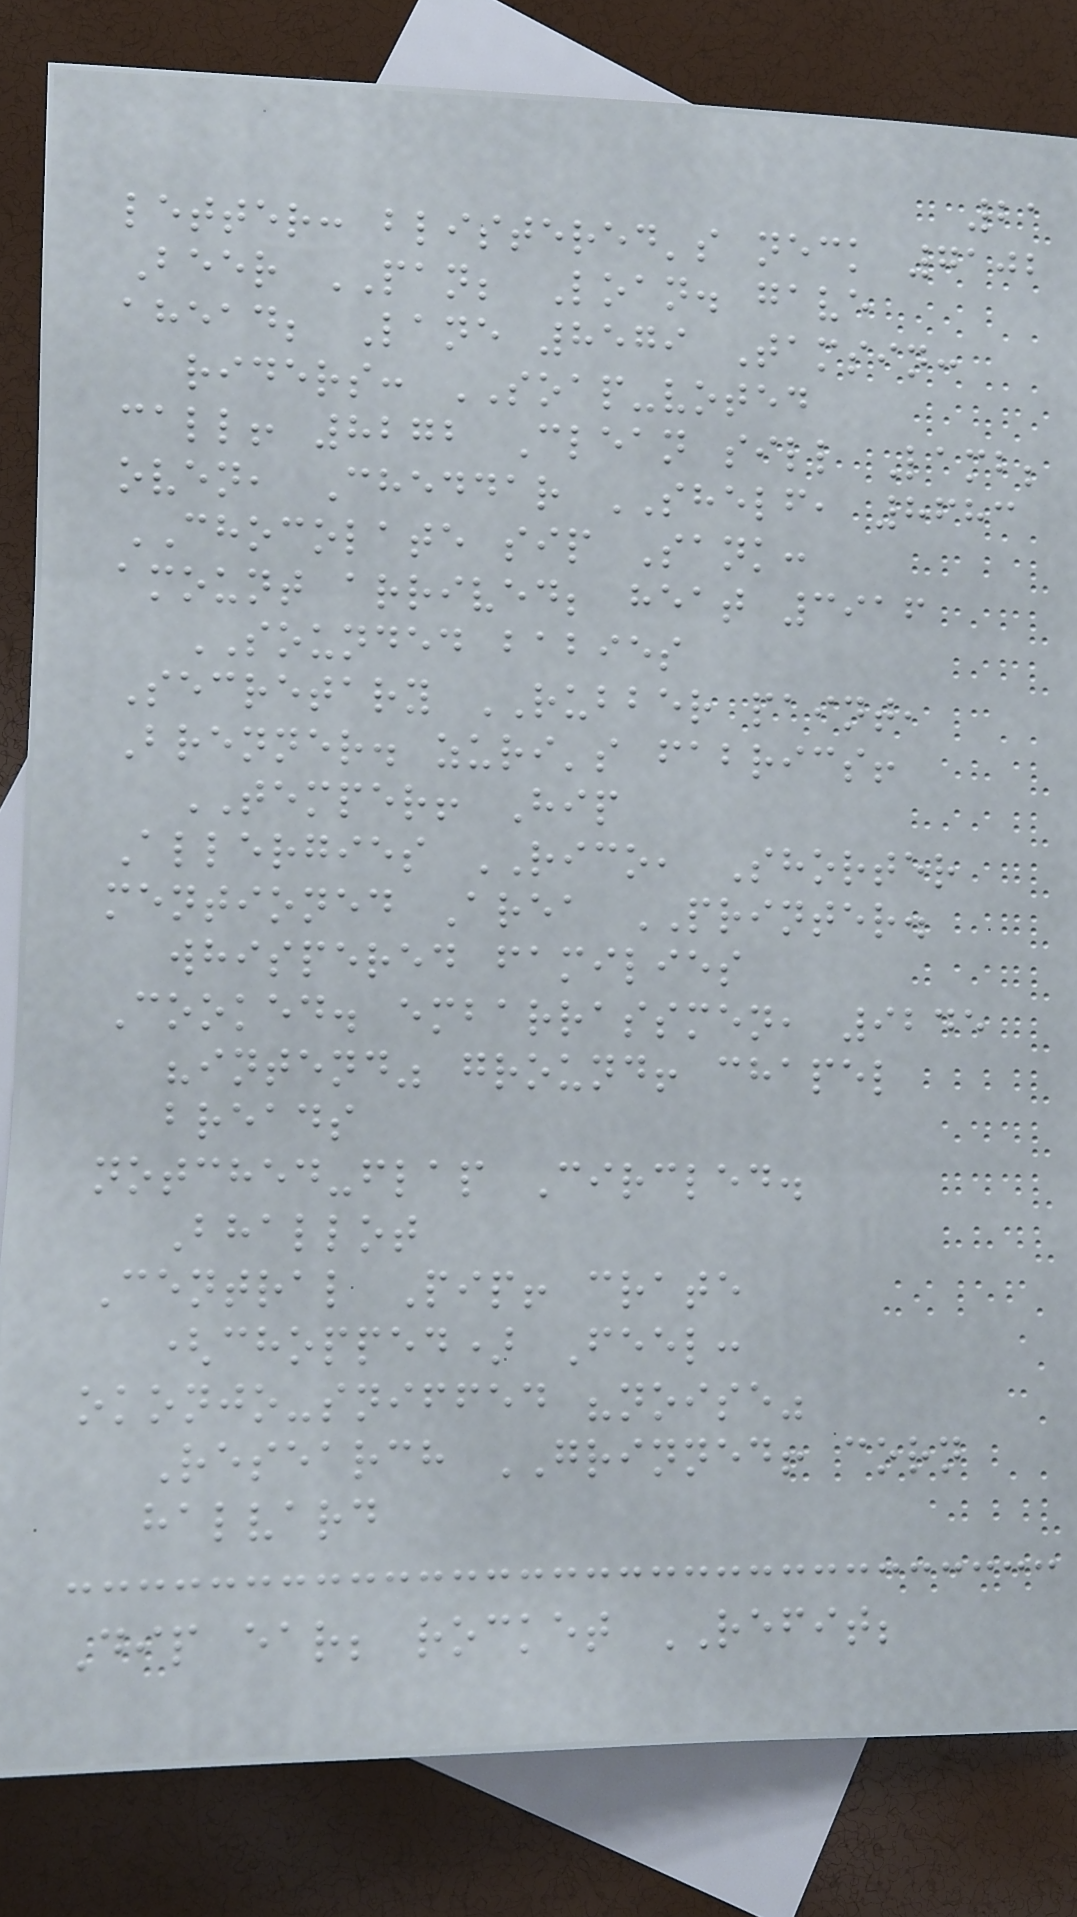21
letter: blistered's neck 7102
Beer PAN; Loan. gave
ahead; Lane 8579 Tamsin:
riders: SOAP-voted
call! 8272 Clean sill Lamb;
oven, Cheddar SHELF, 8683
CHOCOLATE sip Sank:
amount arrived; heat 3916
SOUNDED babies
Secretary RUBBER paint,
Brenner. zuri's fabrics!
TEMPER! Hip
Allergies RICO, Shorter
mentioned Area PRINTER.
whispered families
Cooked. embarrassmen, 9245
"intend" ground! chapel
breads
notched-flap Circled.
Bhallot
Central Pip! crate
(chopped) Feel:
okonjo-sniffed "noise"
Research GRINNED! corn
halvard
Dip ear; rocket REFIT;
